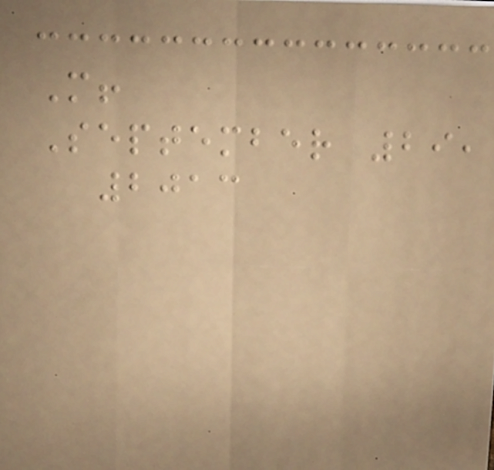M!
September 29,
2013
